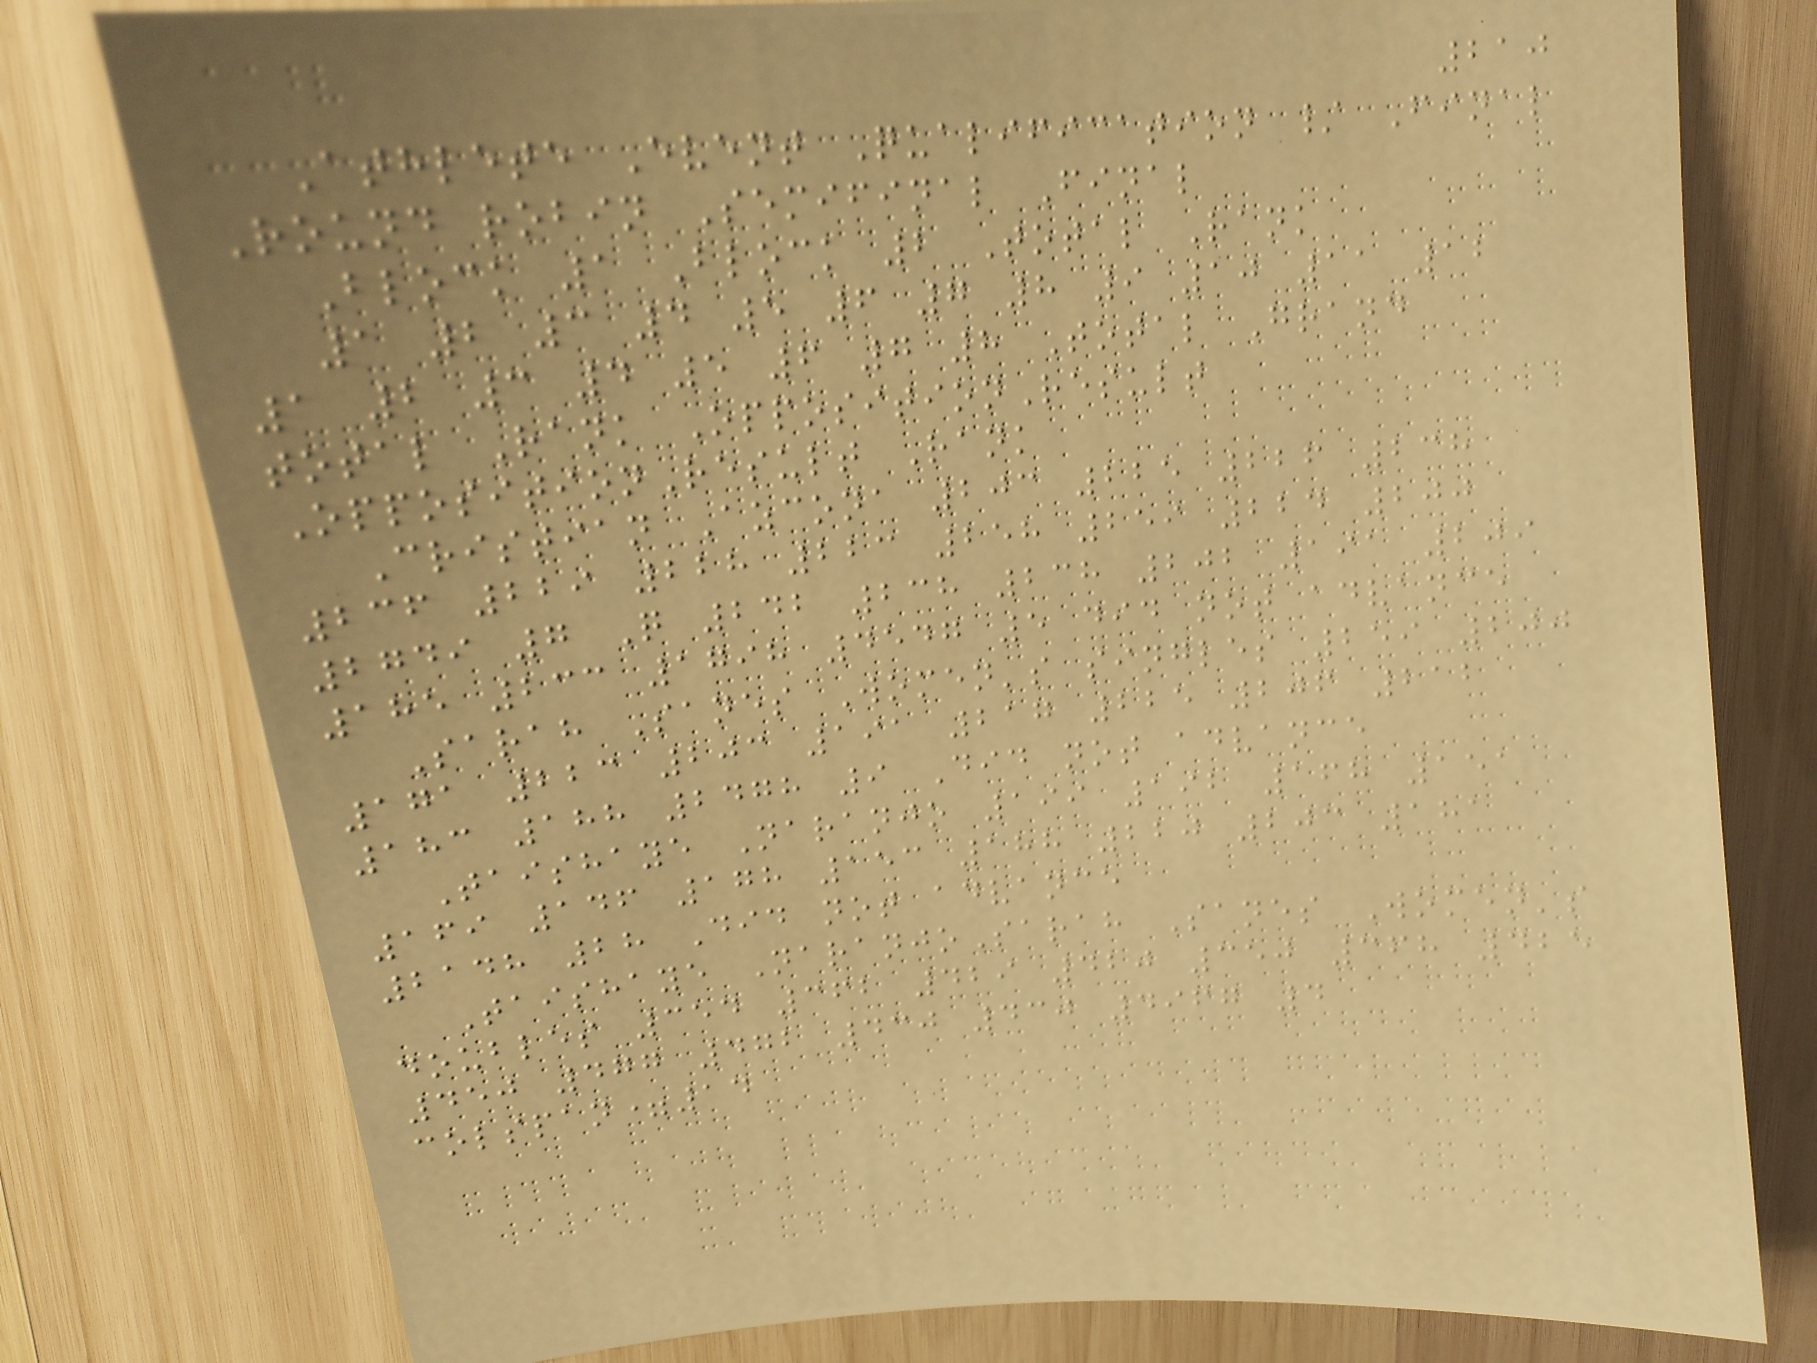210
Athlete Event Qualification / Final
Round robin Semifinal Final
Block 1 Block 2 Total Rank
1 2 3 4 5 6 7 8 9 10 11 12
1 2 3 4 5 6 7 8 Total Grand
total Rank OppositionResult
OppositionResult Rank
Cristian Azcona 203 225 226 238
236 229 228 223 258 259 224 200
2749 7 Q 242 238 238 202 191 209
185 233 1798 4547 5 did not advance
Sarah Sanes Women's singles 259 200
171 223 203 191 217 225 206 212
183 188 2478 9 Did not advance
Taishaye Naranjo 199 192 168 151
169 146 178 153 188 220 203 181
2148 28 Did not advance
Taishaye NaranjoSarah Sanes Women's
doubles 354 362 429 420 350 368 425
450 477 472 430 430 4967 4
colspan=14
